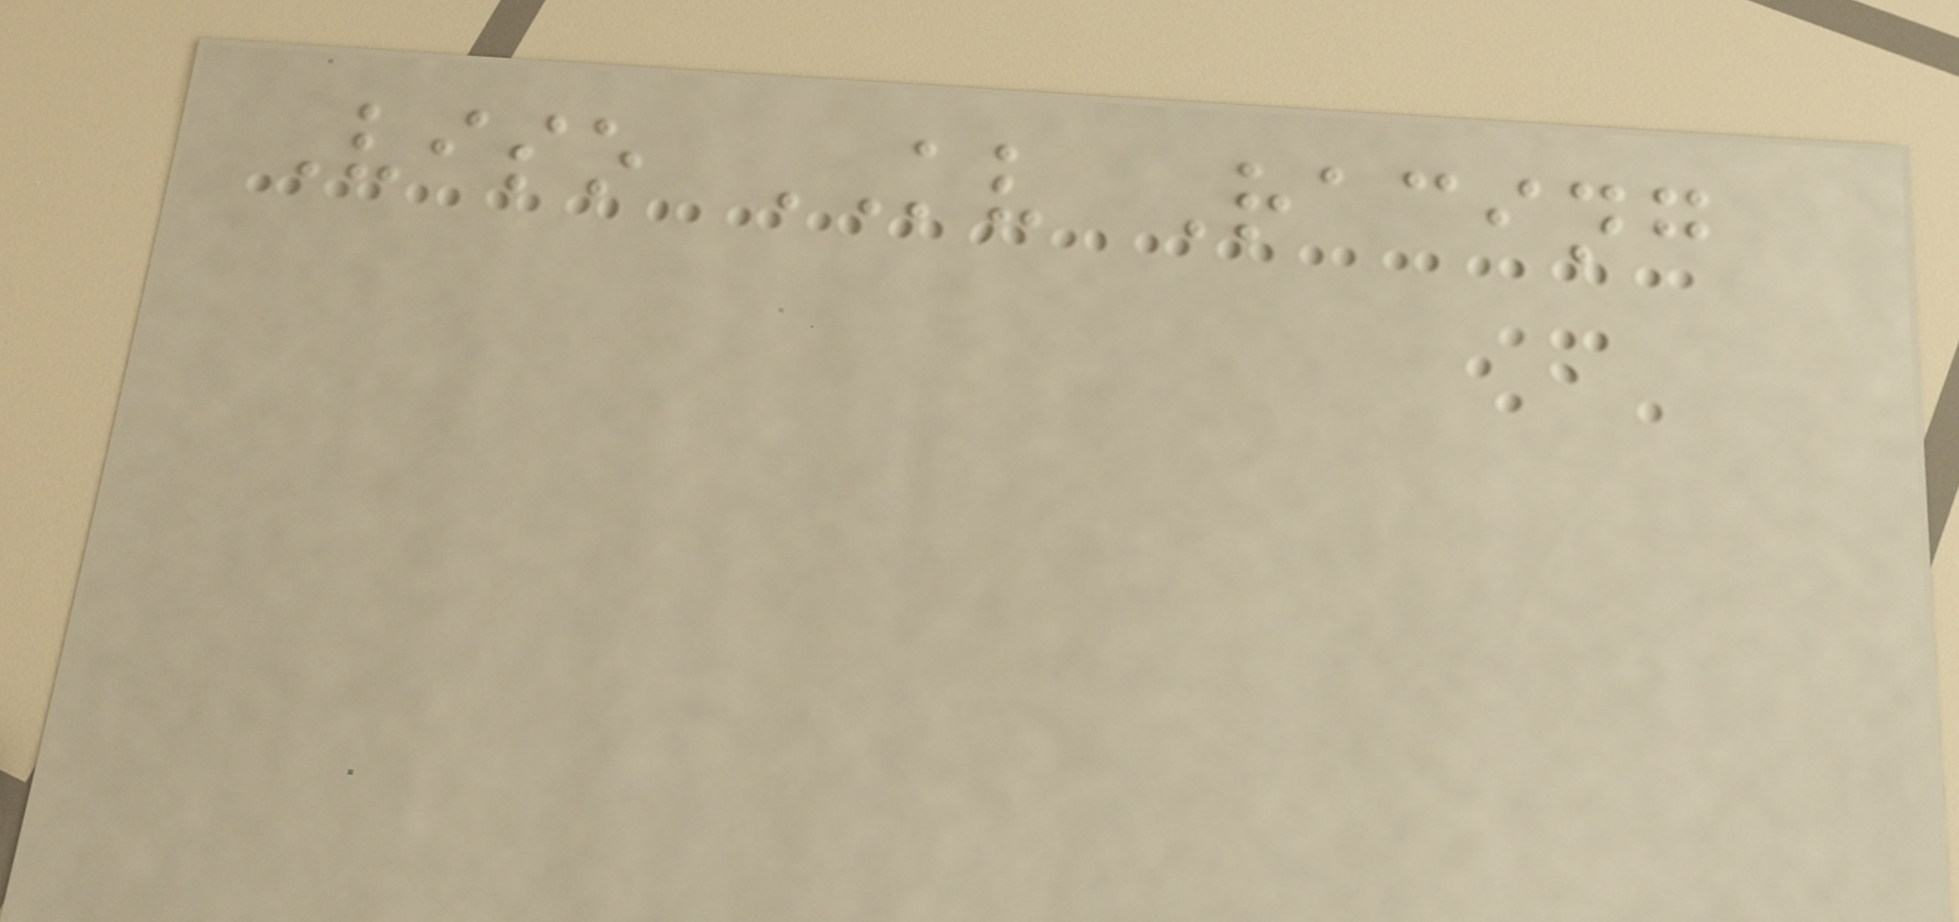Viso KV Racing
